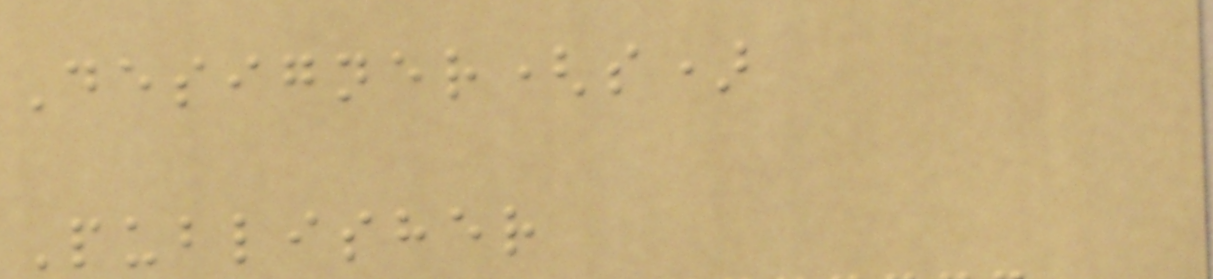Designer(s)
Publisher
